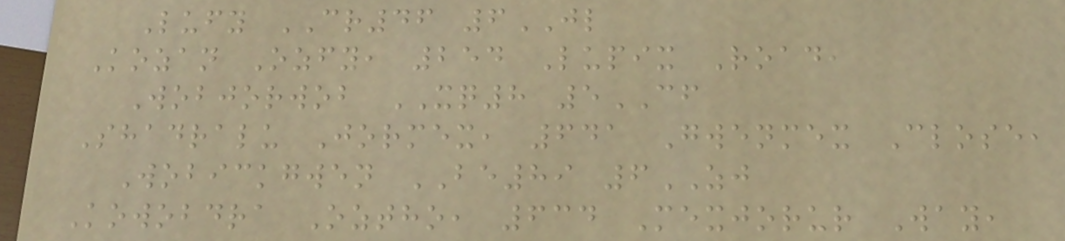Lufy CR46 6JL
Kozan Ozfy, 254 Lupix Road,
Wobjorwob XQ8 5CF
Shadralu Jormex, 641 Gwenmex Close,
Wobickgwen BE89 6ZJ
Kowobdra Oztho, 634 Mexjorur Way,
